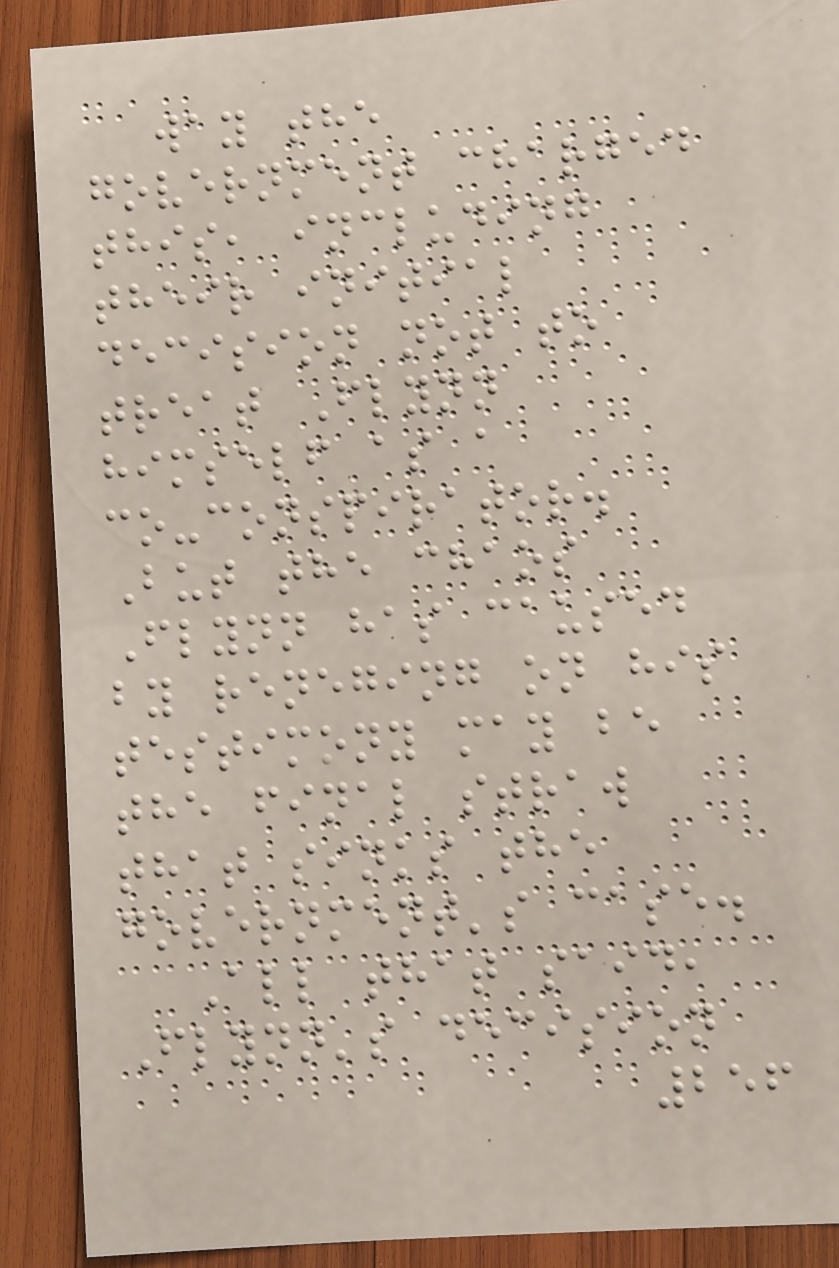way the
government charged
this, including
their initial
decision not to
treat Flynn
himself as a
co-conspirator.
But the chaos
Flynn has caused
by reneging on his
testimony may be
the final straw
that sinks the
government's case.
All that said,
Flynn's decision
256
